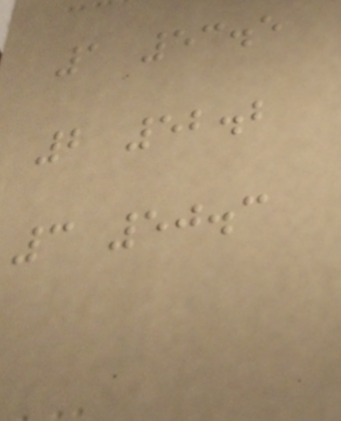1 53.5
2 52.2
3 50.3
